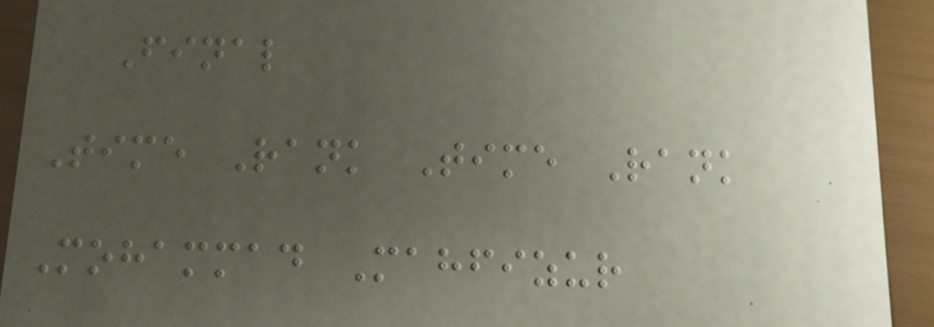Final
Time Rank Time Rank
Mohammad Mahfizur
